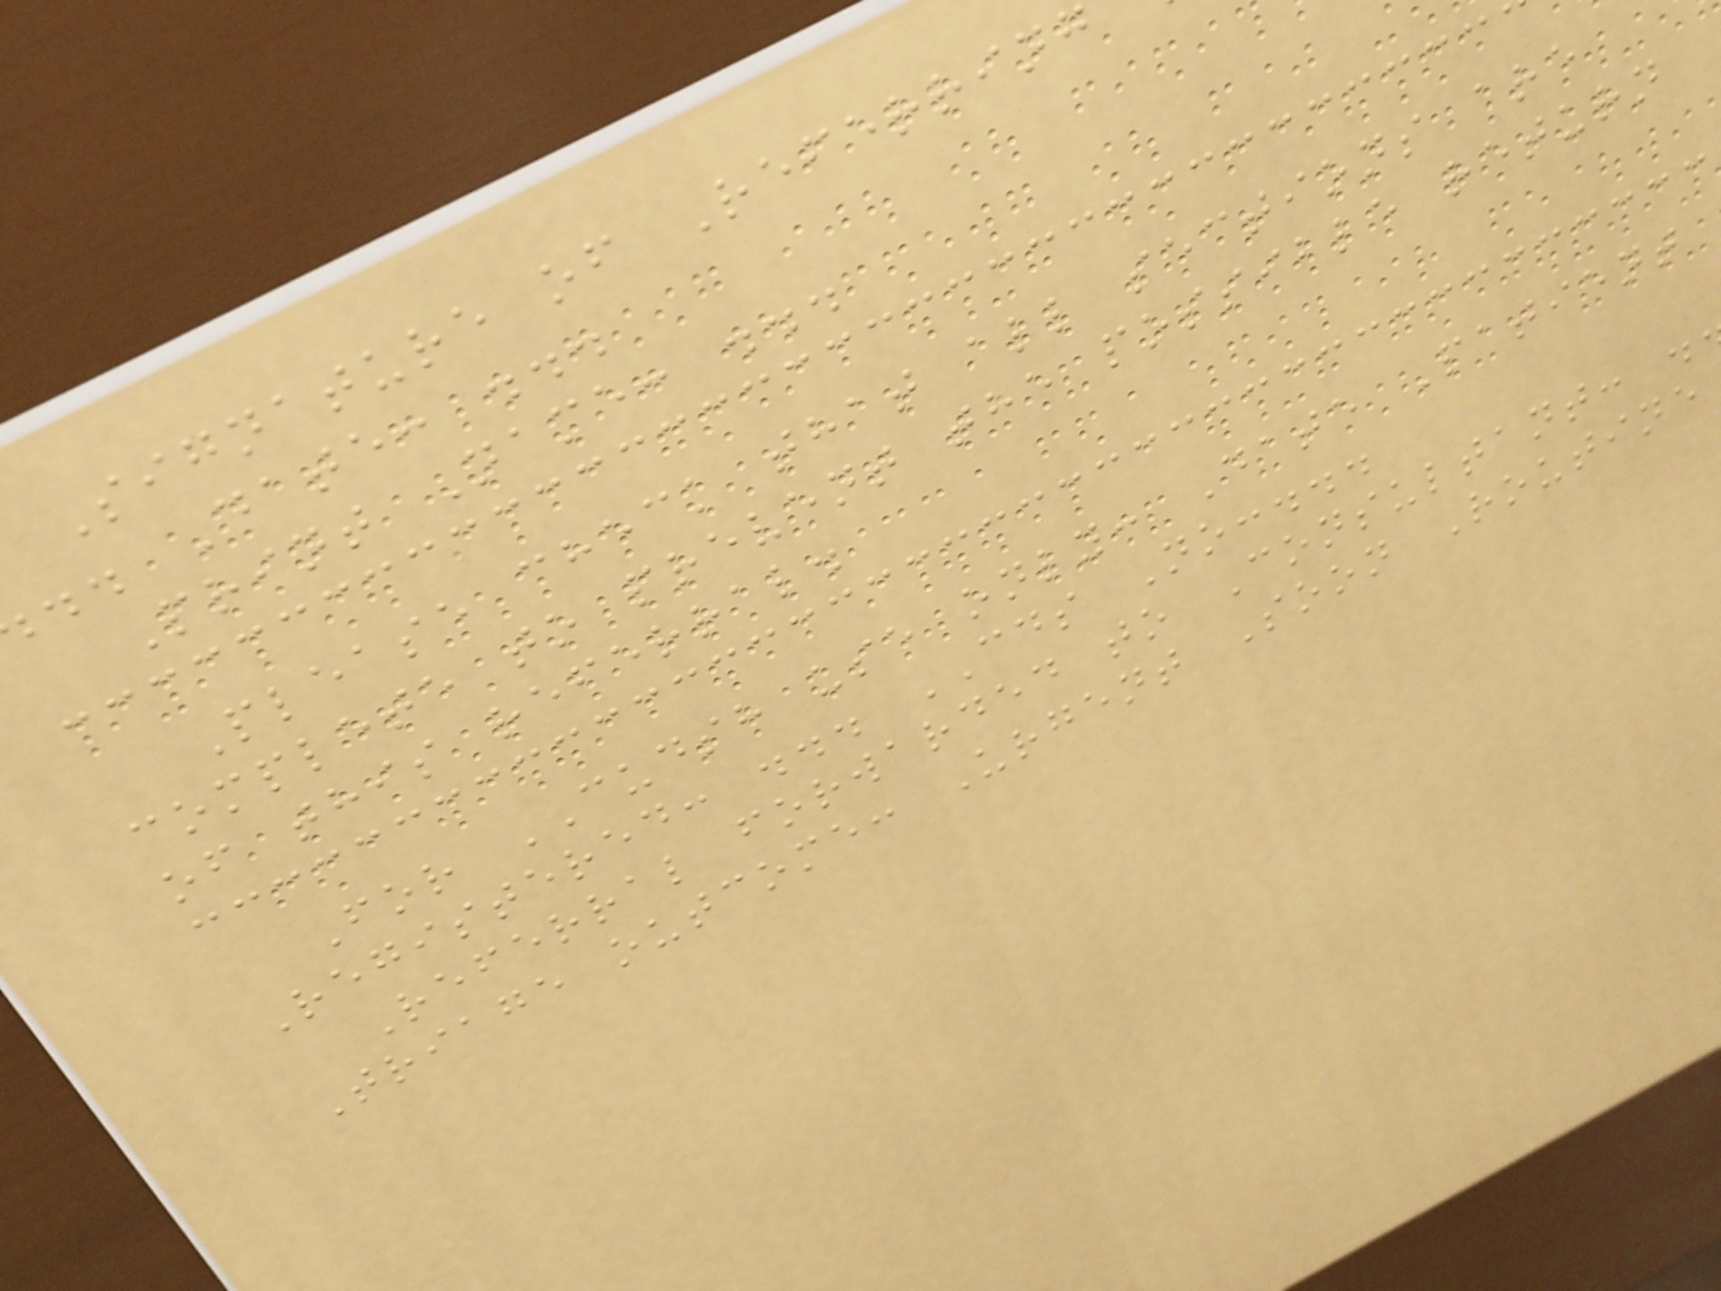Signature of Referring
.. Date: ...
Print Name: ...
Please check that all sections are
complete to prevent the possible return
of this referral.
For CUDSH use only: Date Patient
Registered: ... CDS No:...
Referral forwarded to Consultant: .
Triage outcome: Urgent Soon Routine
